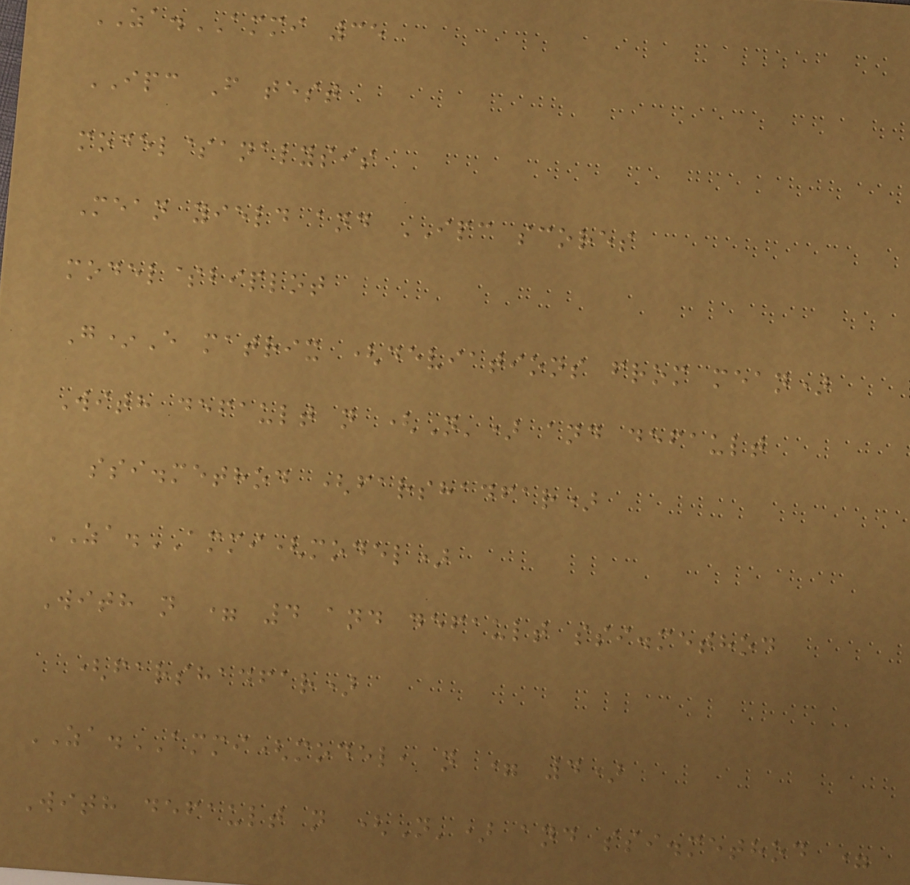ZA.AMMI 35
IPC F test
model$analysis
Mean yield and IPC scores
model$biplot
G*E matrix (deviations from mean)
With default n (N') and default
ssi.method (farshadfar)
ZA.AMMI(model)
With n = 4 and default ssi.method
(farshadfar)
ZA.AMMI(model, n = 4)
With default n (N') and ssi.method =
